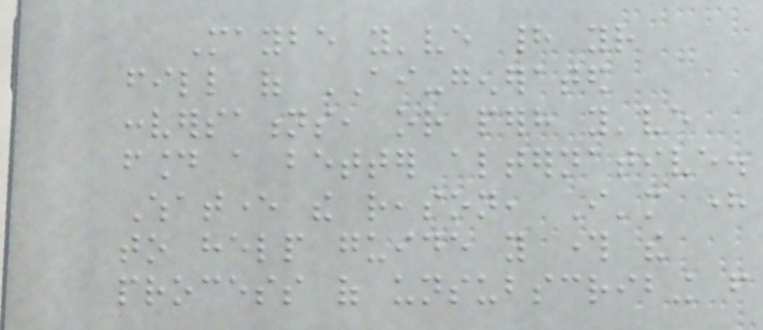Maybe you've had your
fill of AI-generated
conversations, or perhaps you've
found a better alternative.
Whatever the reason, I'm here
to help guide you through the
process of unsubscribing from
